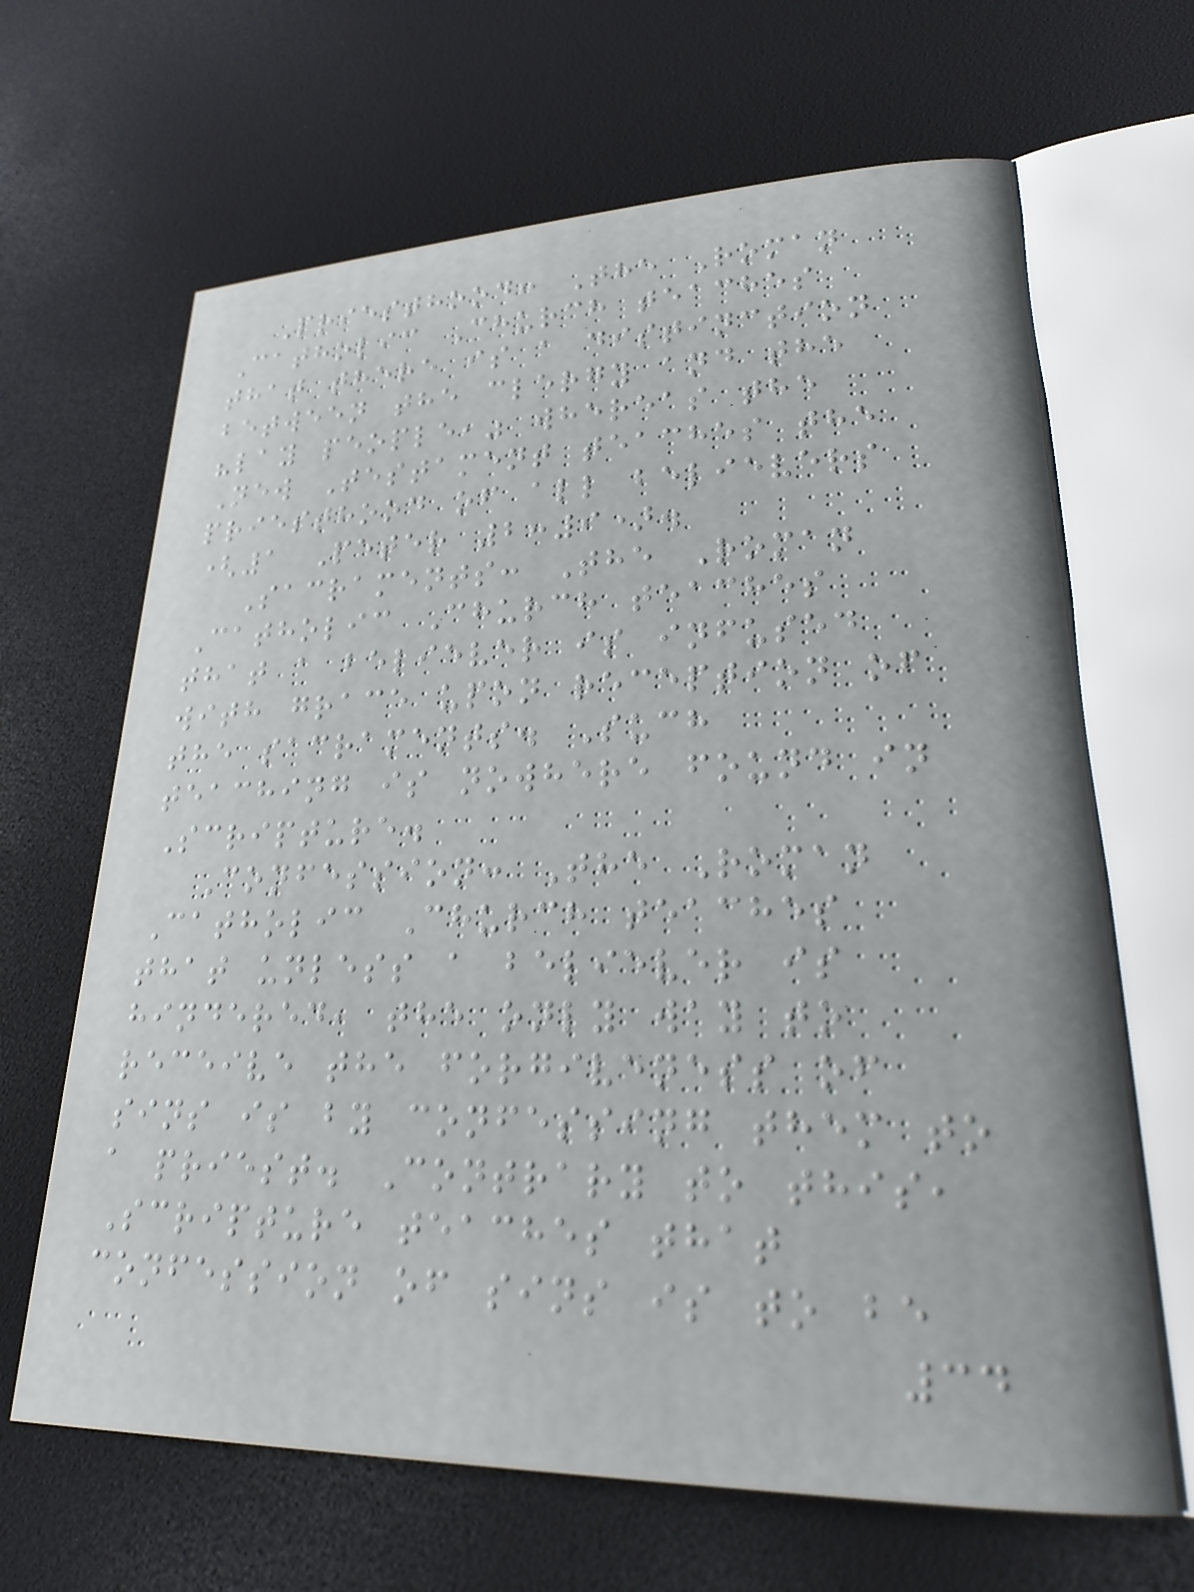Priesthood: The Roman
Catholic Church teaches
that there is a distinction
between the clergy and the
"lay people," whereas the
New Testament teaches the
priesthood of all believers
(1 Peter 2:9).
Sacraments: The Roman
Catholic Church teaches
that a believer is infused
with grace upon reception of
the sacraments. Such
teaching is nowhere found in
Scripture.
Confession: The Roman
Catholic Church teaches
that unless a believer is
hindered, the only way to
receive the forgiveness of
sins is by confessing them to
a priest. Contrary to this,
Scripture teaches that
confession of sins is to be
34
